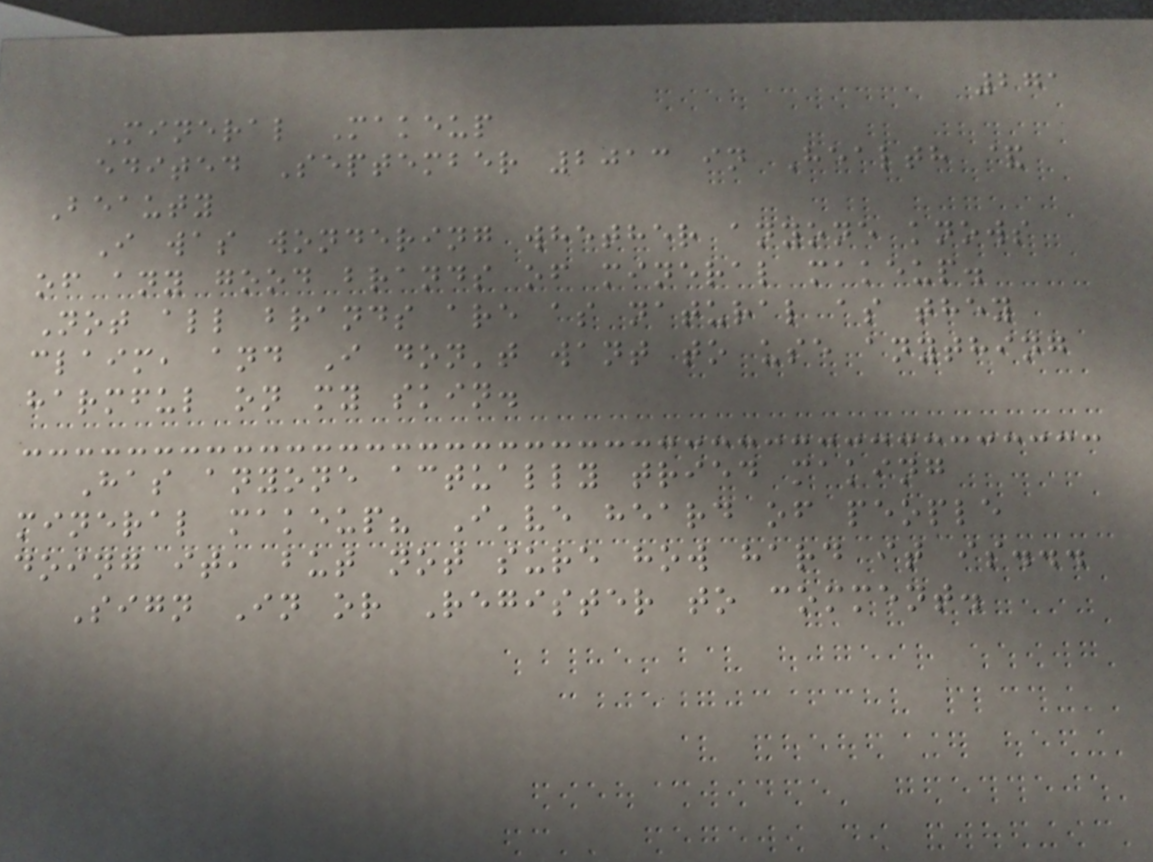271
Mineral Makeup
edited September 2013 in Health &
Beauty
I was wondering whether anyone knows
of any good brands of mineral makeup.
Not all brands are as natural as they
claim, and I don't want to use anything
harmful on my skin.
Has anyone actually tried making
mineral makeup? I've heard of people
doing it, but not sure how hard it is...
Sign In or Register to comment.
